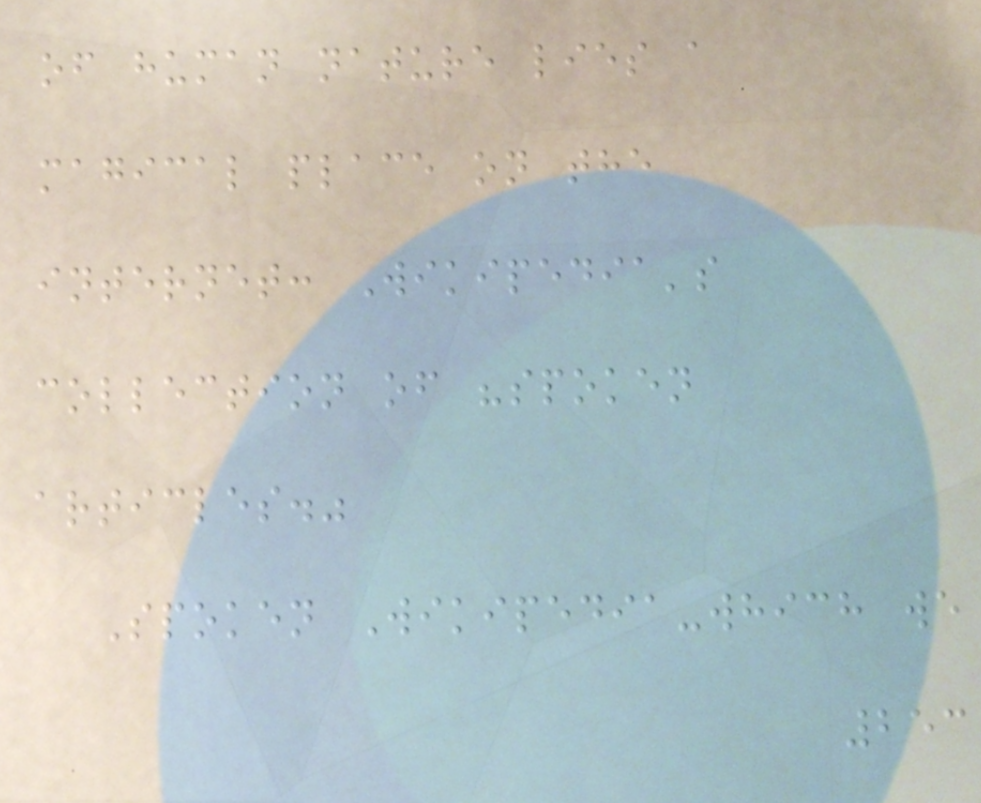of human nature lies a
magical place on the
internet: Wikipedia's
collection of "spoken
articles."
Spoken Wikipedia-which we
253
